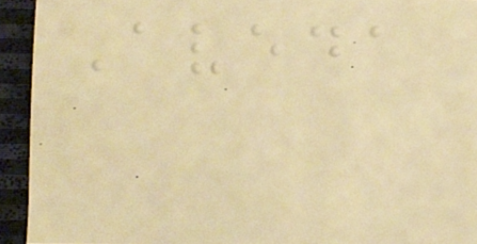Aveda
